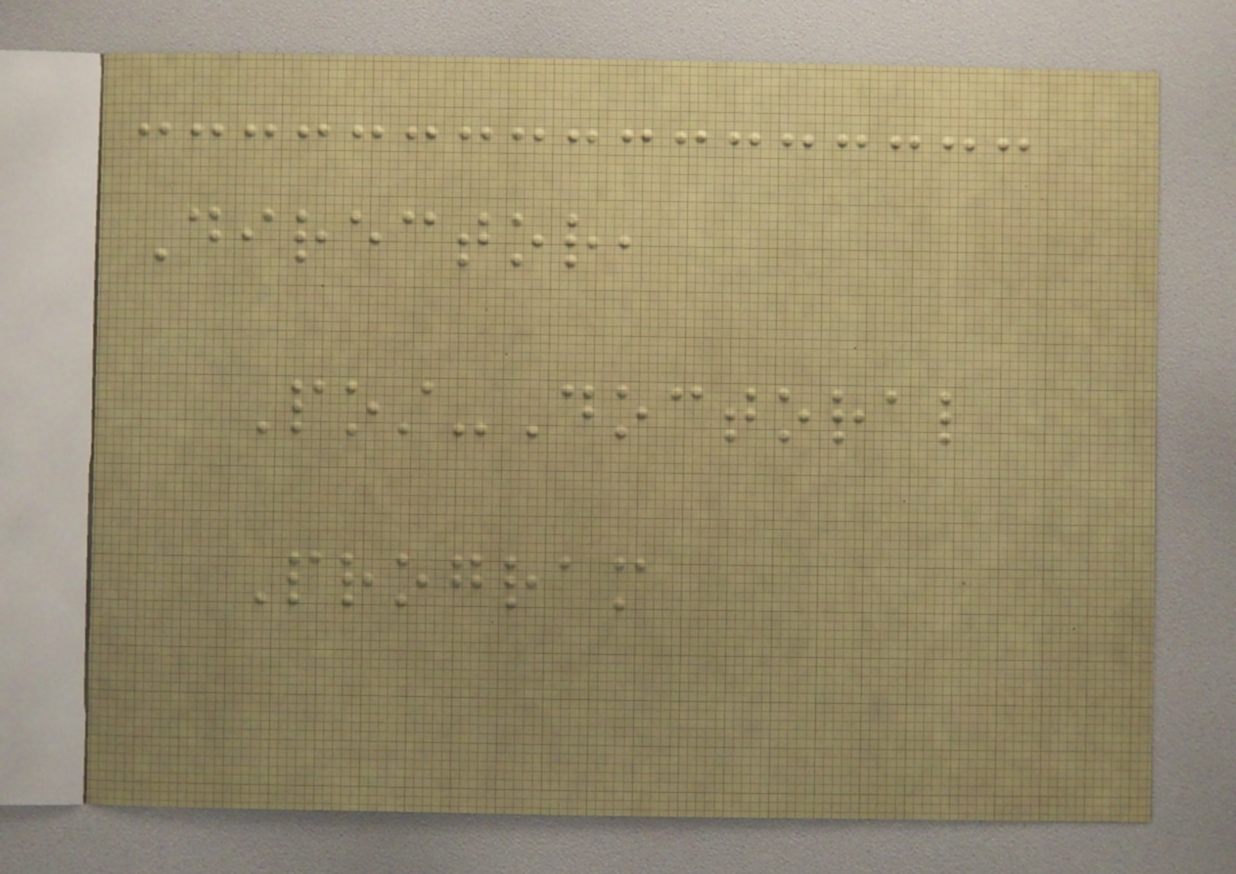Director,
Post-Doctoral
Program
